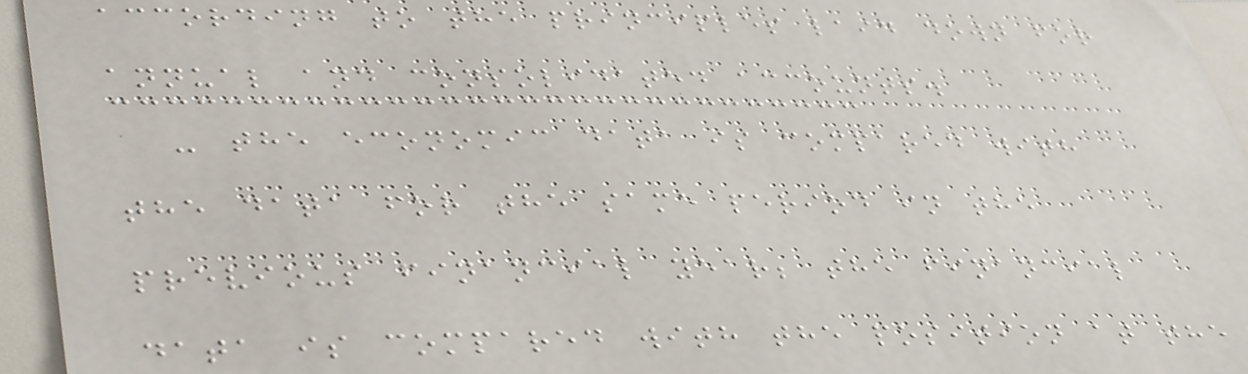according to the principles laid down for
annual and consolidated accounts.
- the economic data is compared with
the data for the same period in the
previous financial year; the financial
data is compared with the position at the
